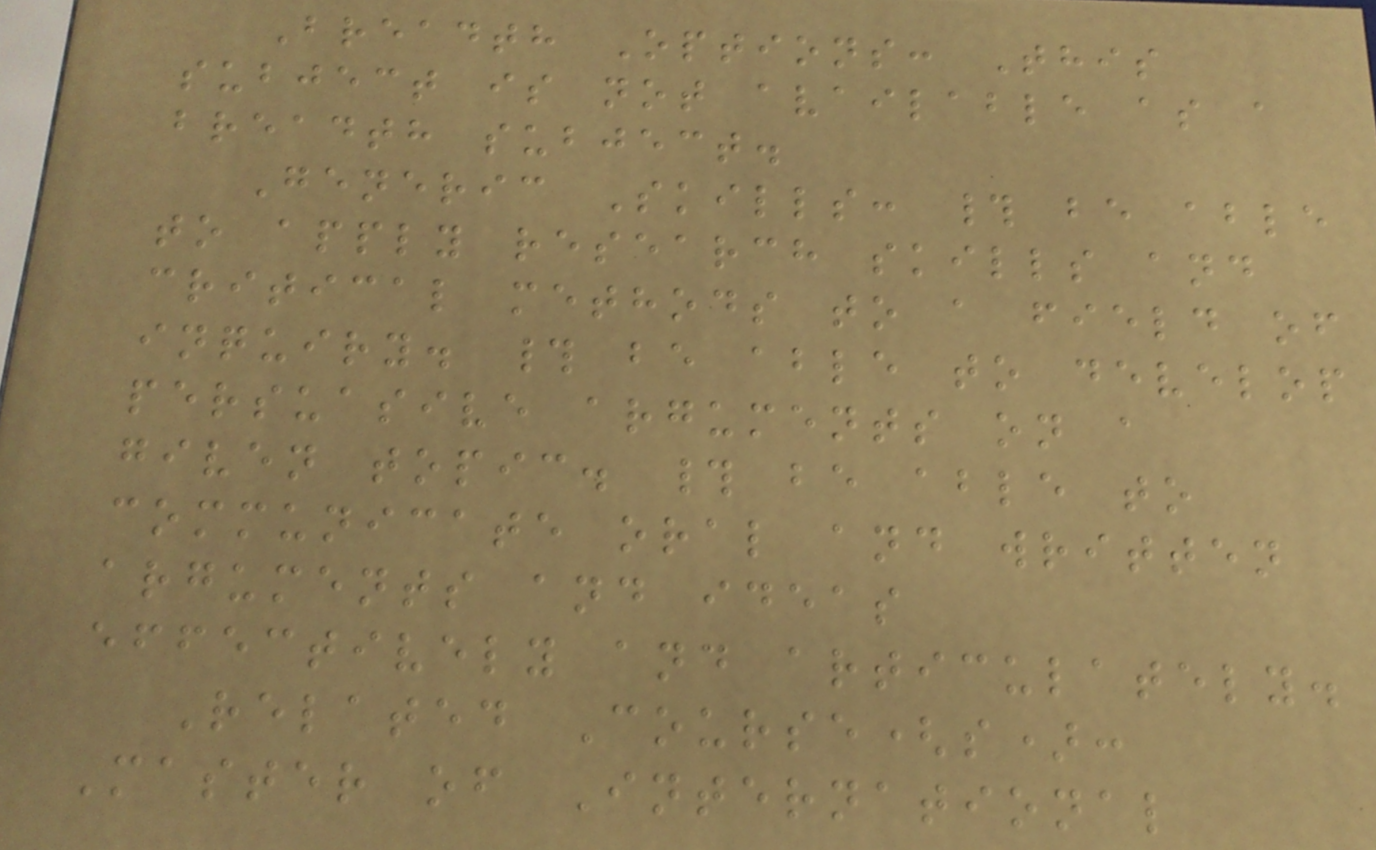Breadth Options: This
subject is not available as a
breadth subject.
Generic Skills: # be able
to apply research skills and
critical methods to a field of
inquiry. # be able to develop
persuasive arguments on a
given topic. # be able to
communicate oral and written
arguments and ideas
effectively and articulately.
Related Course(s):
Master of International
